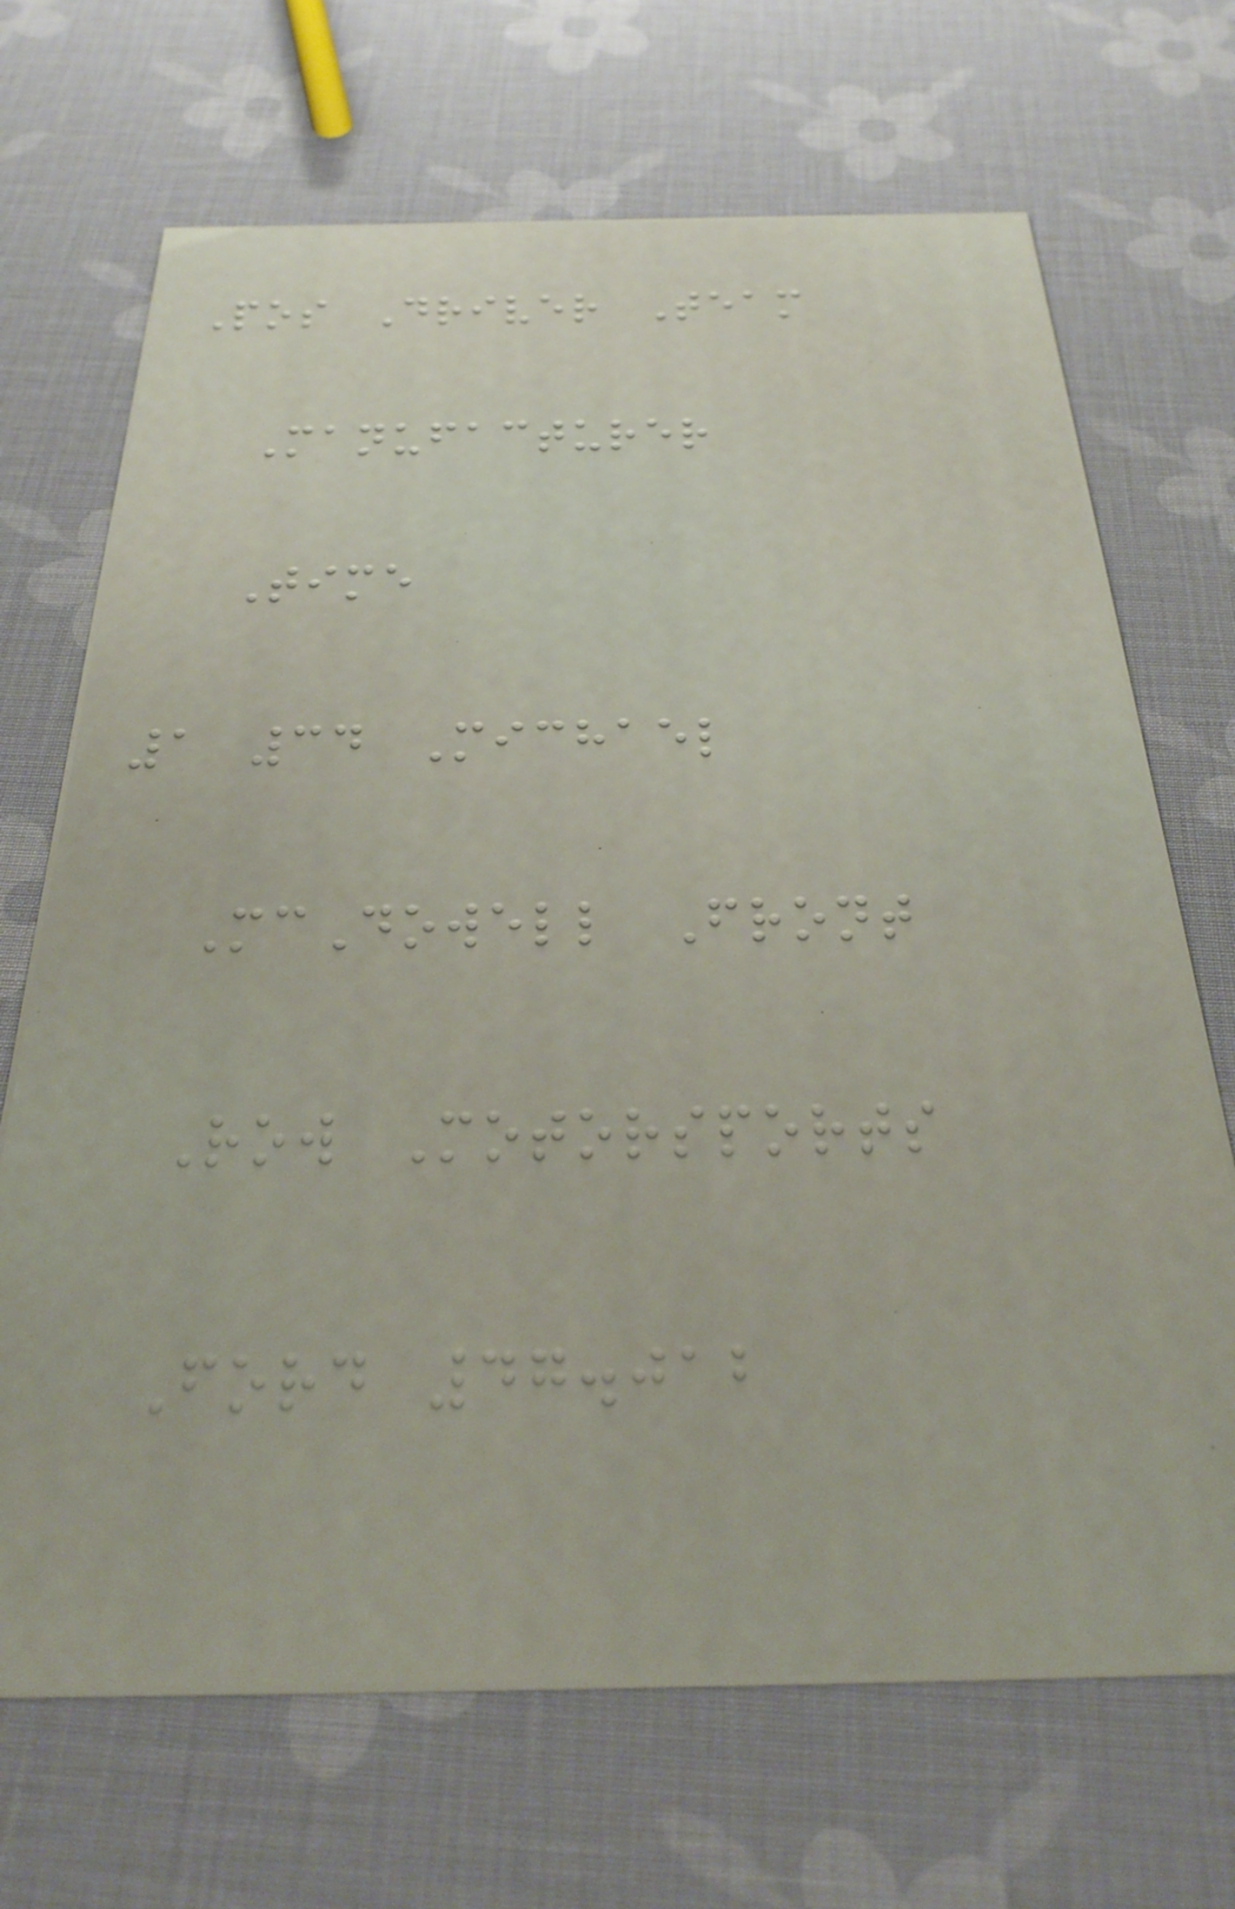Pos Driver Team
Manufacturer
Time
1 34 Michael
McDowell Front
Row Motorsports
Ford 47.012
